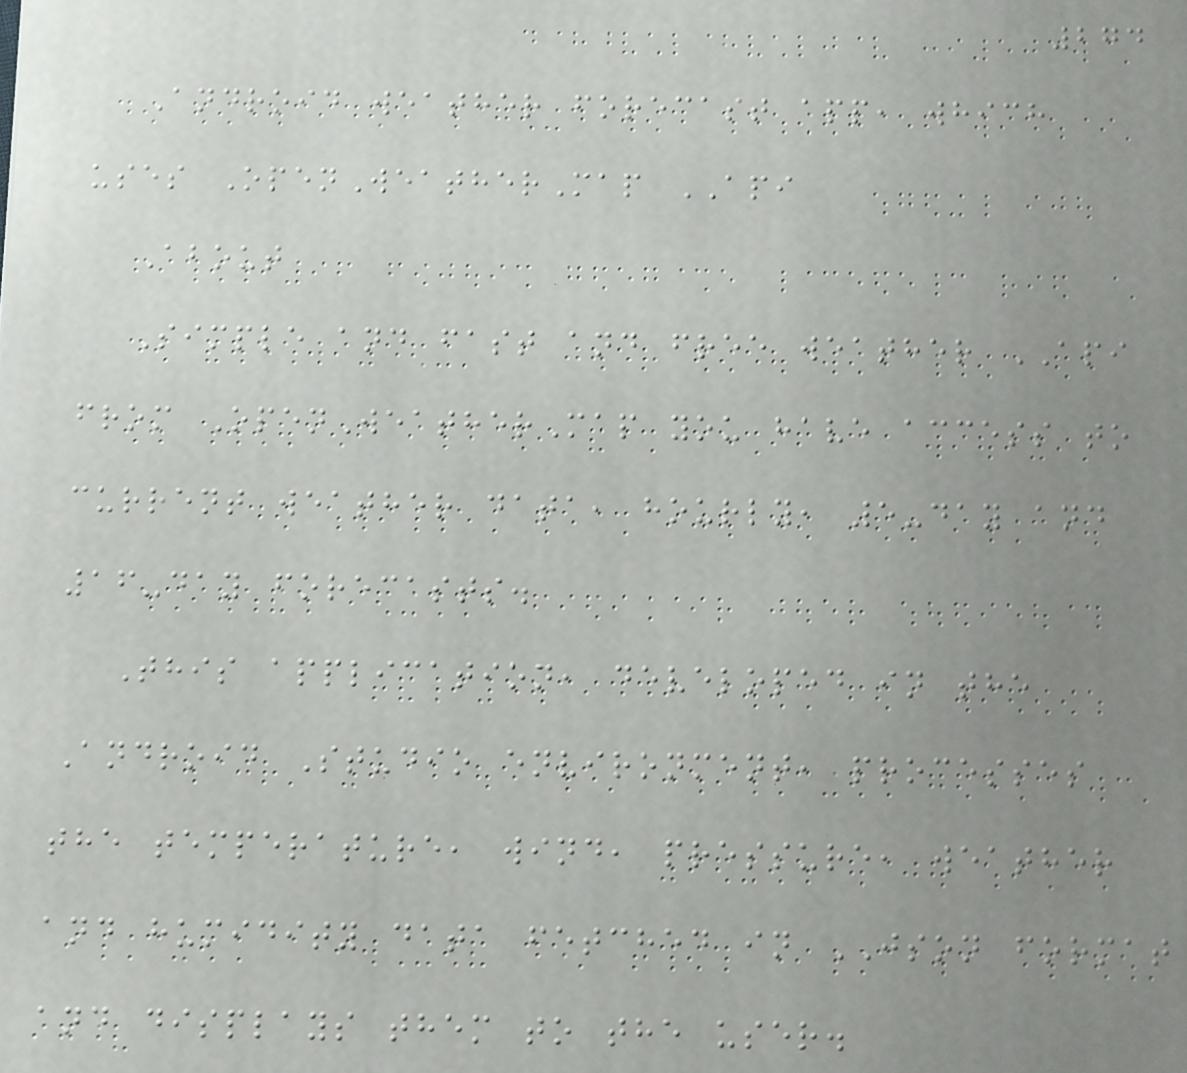274
Android weather forecast app, which
uses OpenWeatherMap API
About
Simple and fast and free weather API
from OpenWeatherMap you have access to
current weather data, hourly, 5-day and
16-day forecasts.
This application, developed in the
Android Studio environment, processes
the temperature, wind, pressure, weather
and humidity data fetched in JSON format
and displays them to the user.
